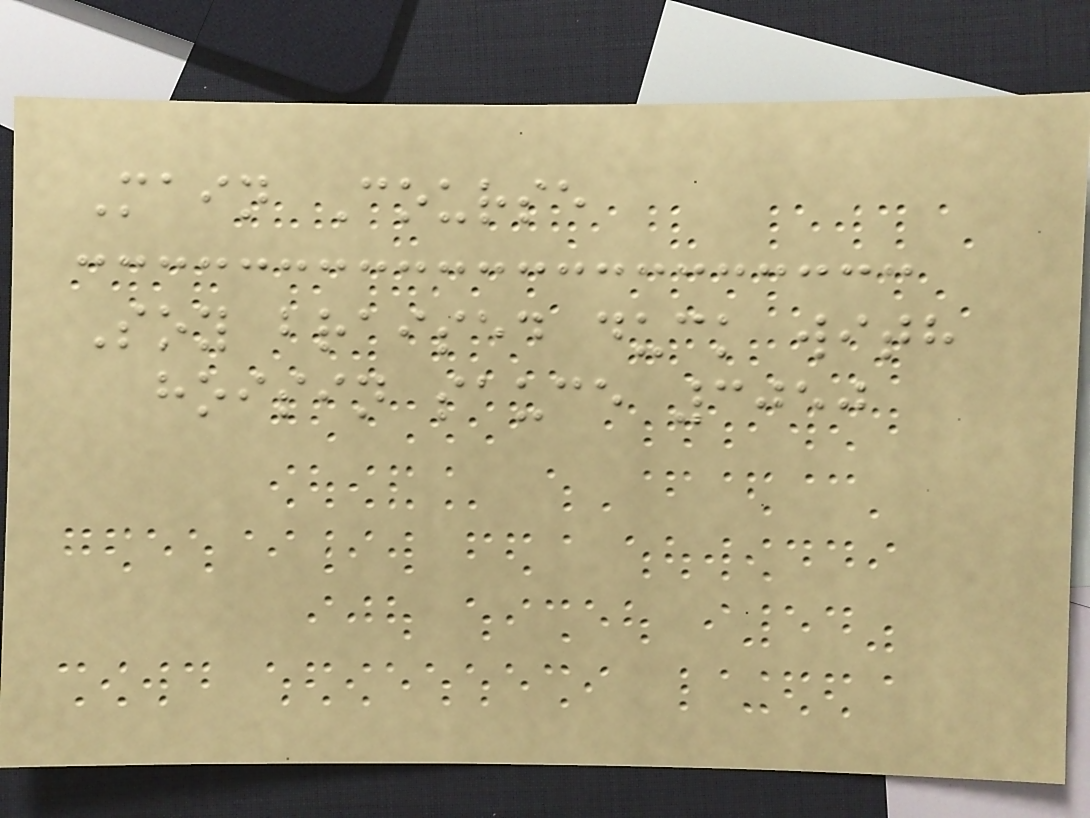Main Course
Soy braised duck with
hoisin sauce 3050
